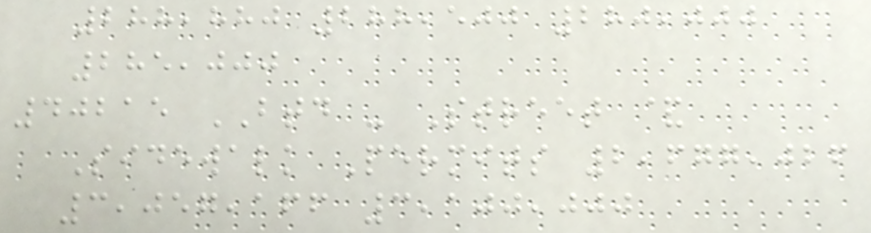288,880 288,500 280,000
285,000
40215 BTD - Street &
Sidewalk Permits 2,677,026
3,057,166 3,100,000
